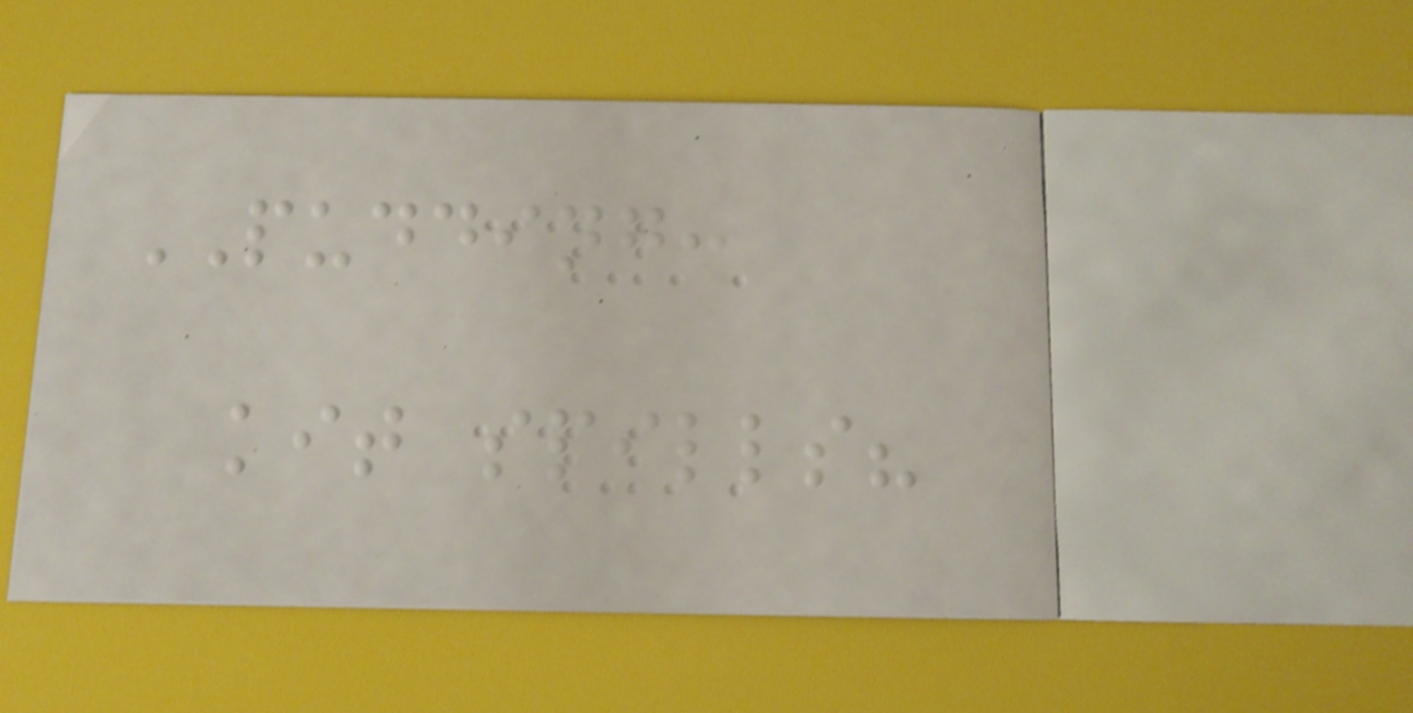PUDDING:
kit spills?
